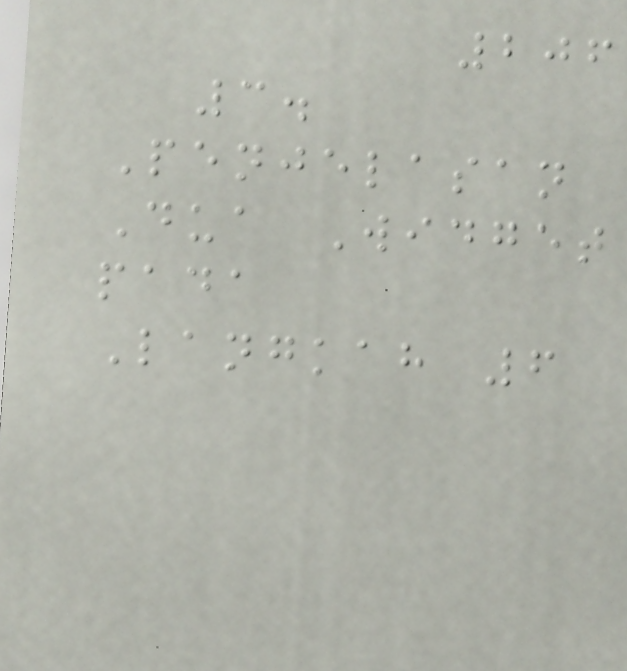206
3.
Penjelasan
Dua Widget
pada
Langkah 6
